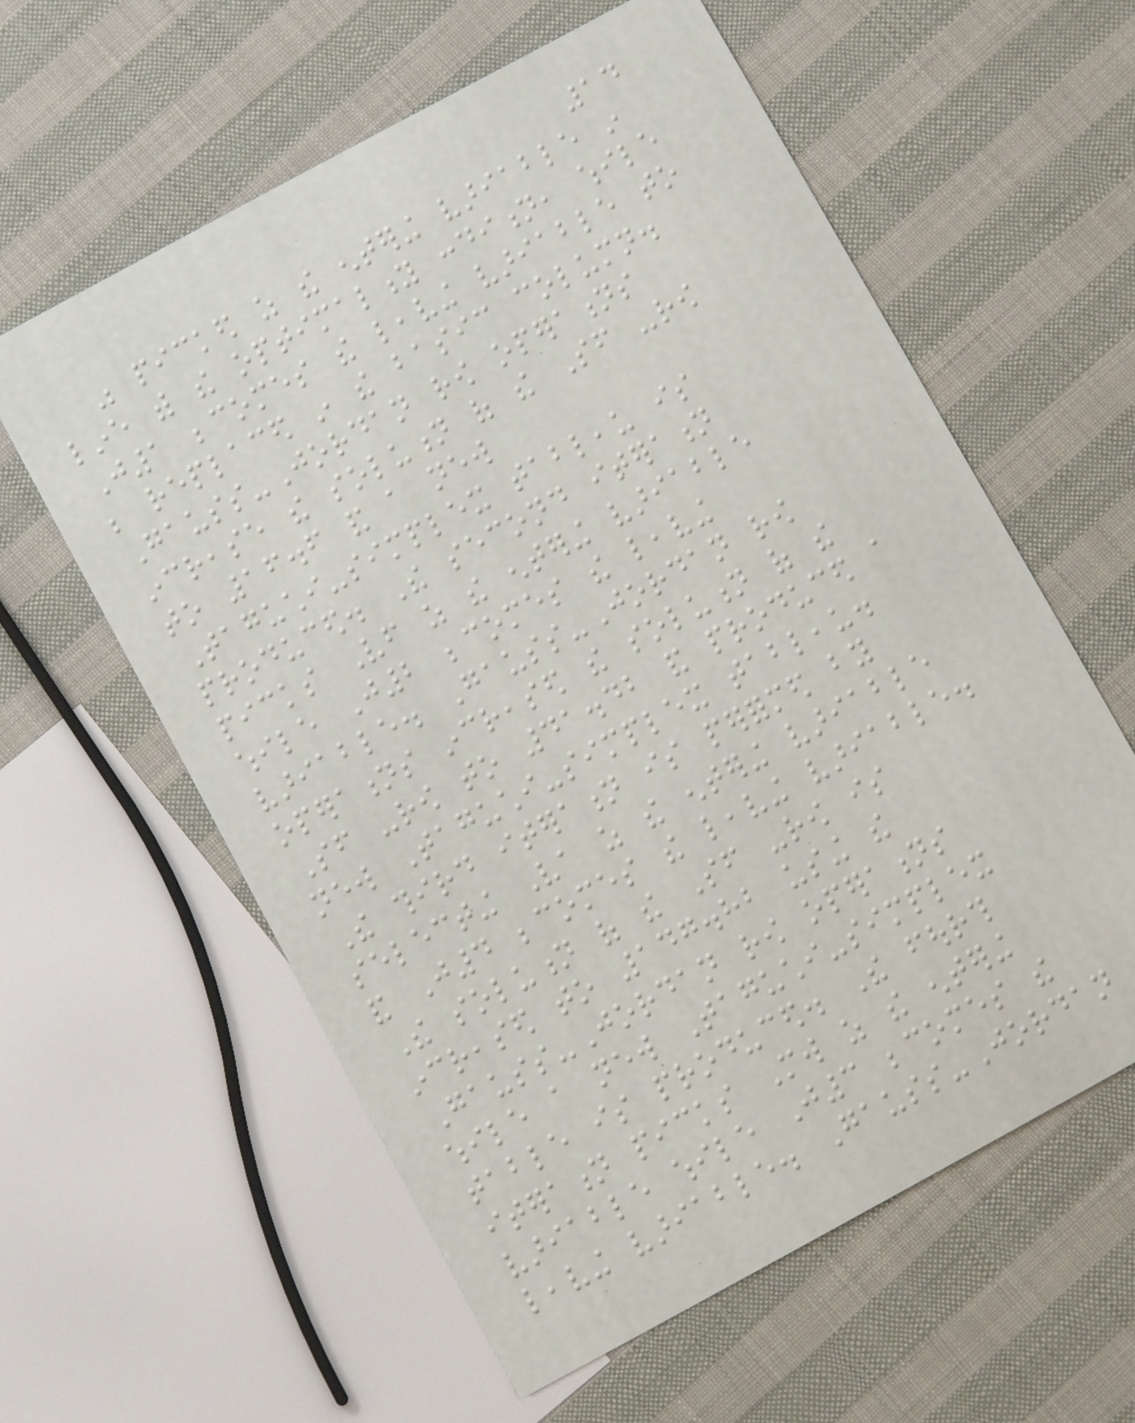14
was picked as the entering variable in
line with the optimality condition, while
J1 becomes the leaving variable to
be replaced in the basic column.
Gauss-Jordan row operations
increase the solution of the Sf -row
to 16.6 and a new
Taguchi-simplex tableau is
produced. The second iteration
picks Vf as the entering variable
while J2 becomes the leaving
variable. Gauss-Jordan row
operations increased the solution of the
Sf -row to 41.42 and produced a
new Taguchi-simplex tableau.
The third iteration is performed by
selecting Va as the entering variable
and J4 becomes the leaving variable.
The solution of the Sf -row is
increased to 147.82 using the
Gauss-Jordan row operations
while a new Taguchi-simplex
table is produced. The fourth
iteration picks Mw as the entering
variable while J3 becomes the
leaving variable. Gauss-Jordan
